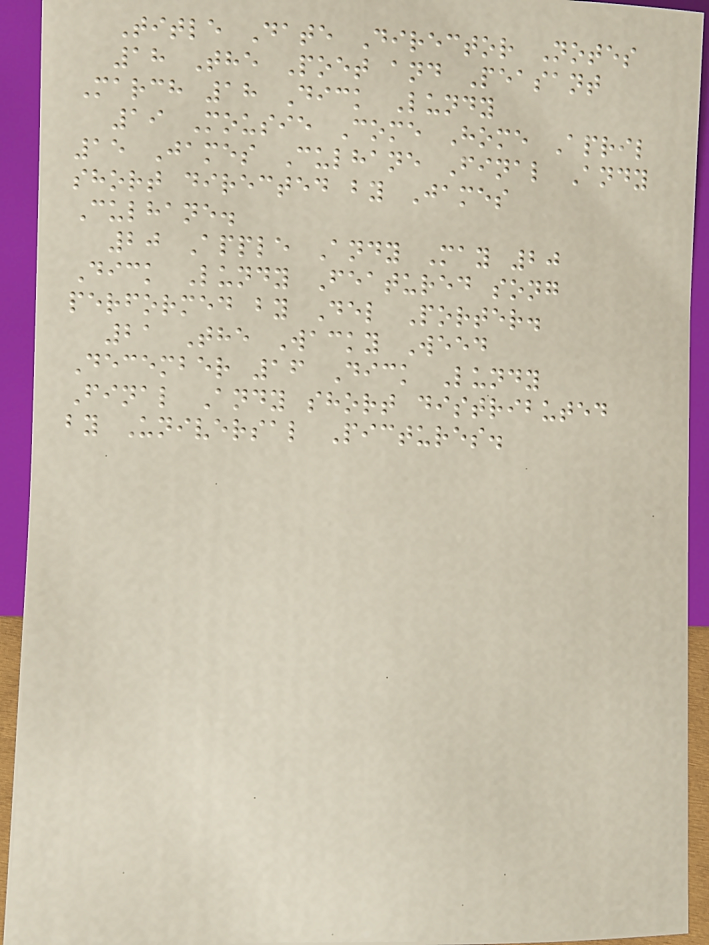Title Date Director Notes
18 The Poet and Peasant
March 18 Dick Lundy
19 Mousie Come Home April
15 James Culhane Final Andy
short directed by James
Culhane.
20 Apple Andy May 20
Dick Lundy Featured song
performed by Del Porter.
21 The Wacky Weed
December 16 Dick Lundy
Final Andy short distributed
by Universal Pictures.
